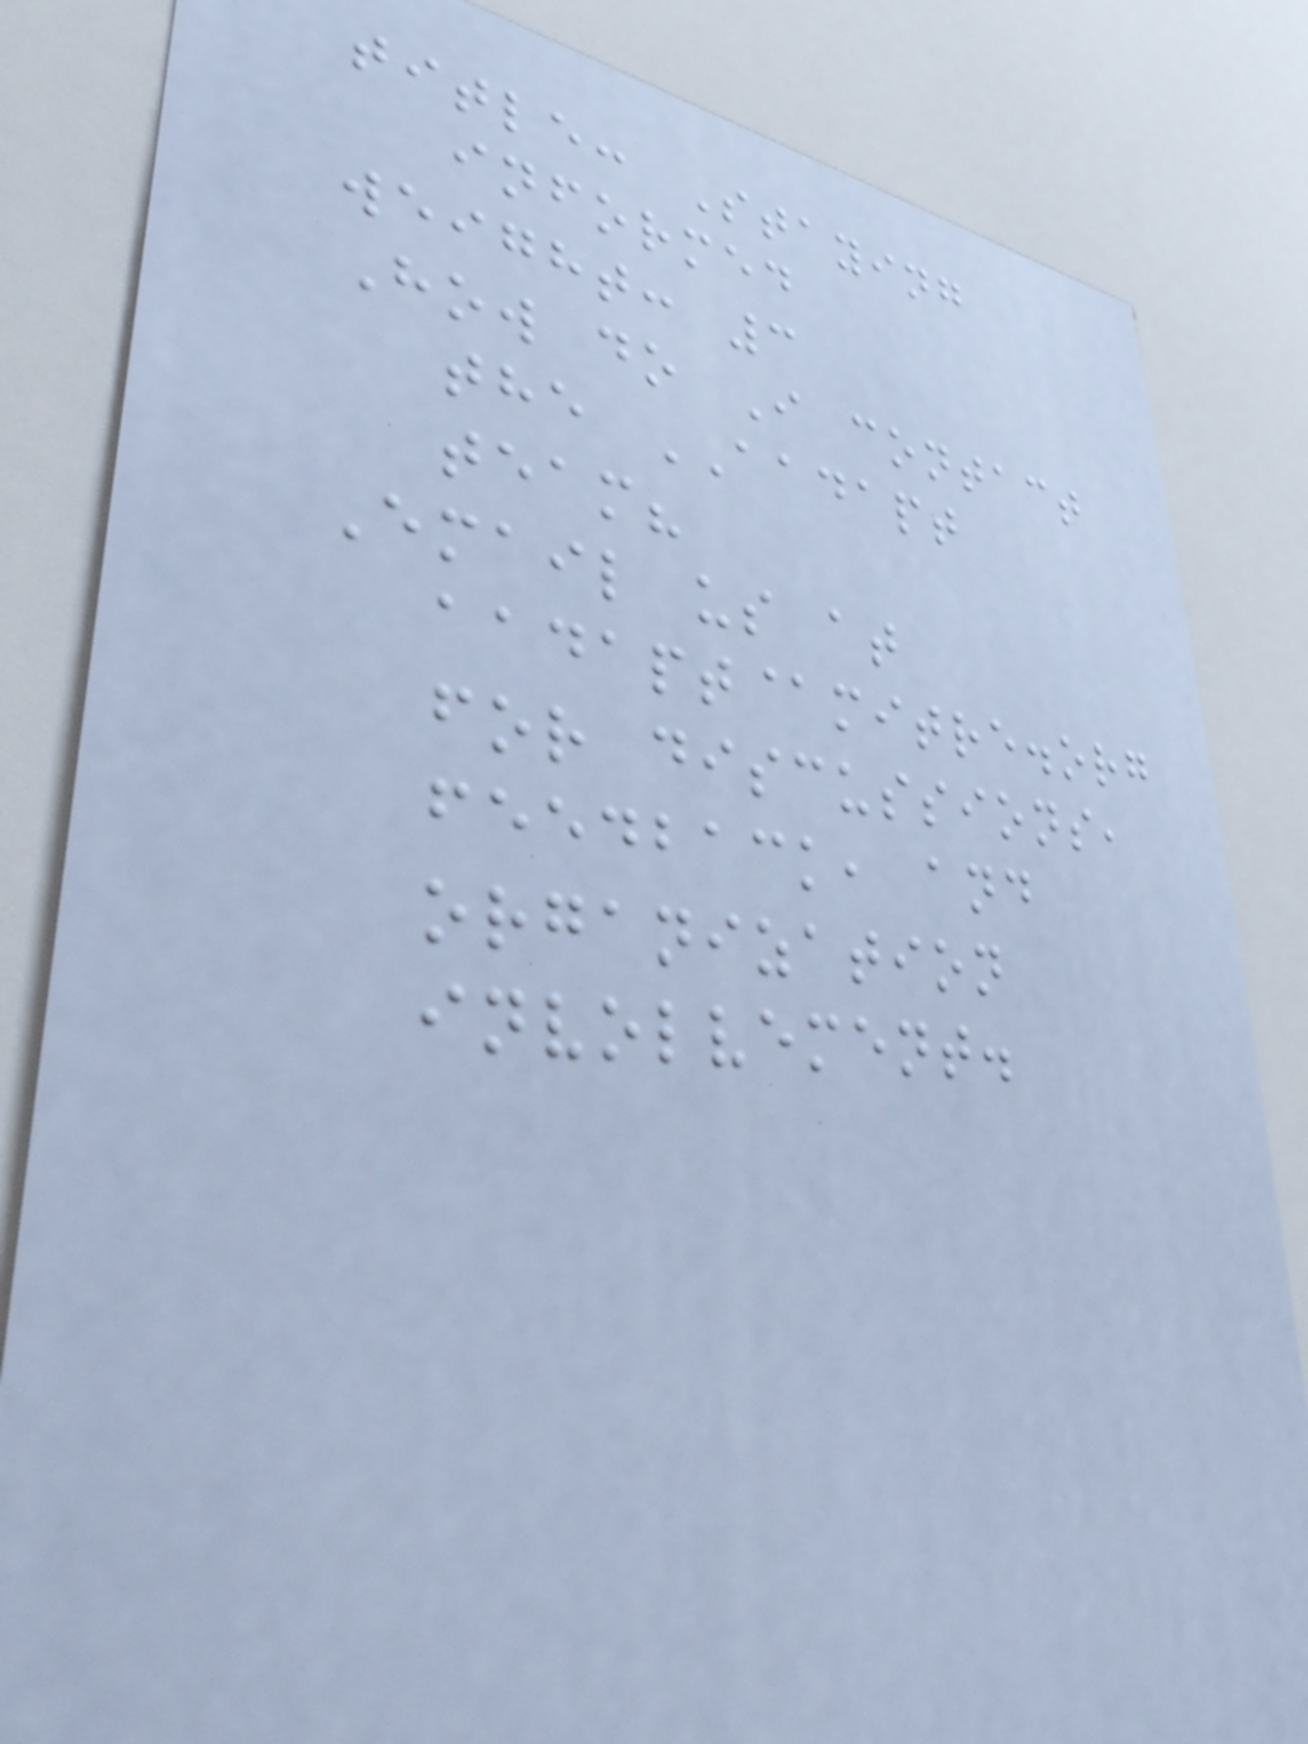title: Staying
informed
weight: 3
How do I contact
the AADAPT
team?
Email us at
aadapt@mitre.org
for discussions,
feedback, and
organization
involvement.
